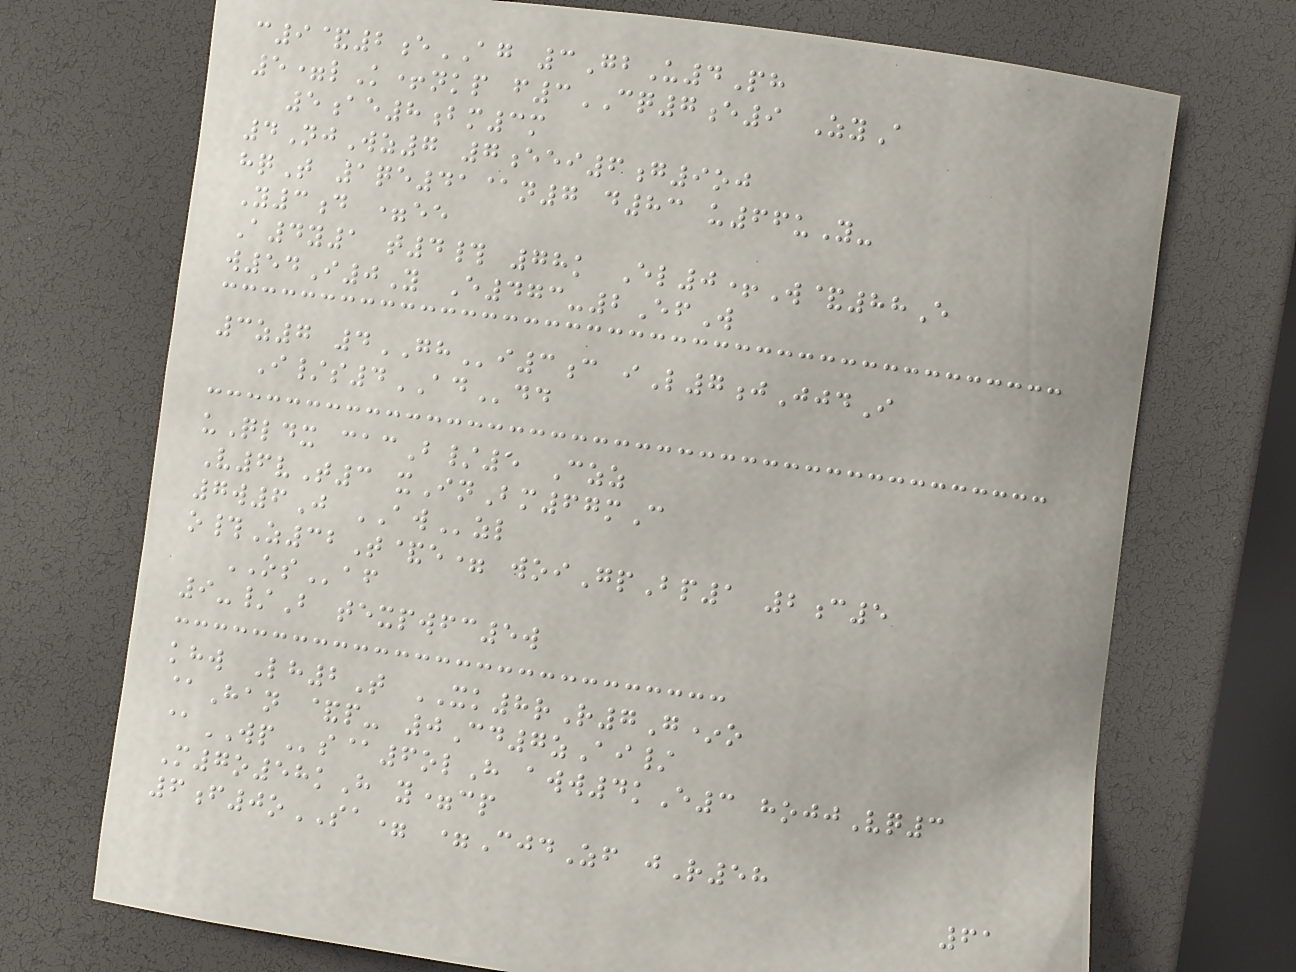c9&2eAG 3GbU4Ph
5=lK+nkp f3CQ7e9 ZyA
5ae8bm3m
4NjWz7 7eei6g9oj
hqT 1qe41@n7 d83 u66uY-
Y3d =ee
A4y1 t4# 78k El0+W&88E
w54I0Y E473-2EfW
3z7 4GHi3c iL7jJjdI
I/s4ADdd
uQldx cacB/5 Czz
V6vT3 xInBm67mC
7w6J AWzl
o#Z32T&e= woiGpBp1 2c5
OSaf
9-/B texpwfc5w
khw Lh2T XK8rR7G*o
@Han &p- 0Cd7zAi/
@WPs@6olH aww4kE3 hojjVq3
M7o58kH y=cp
6f0oSA= =CjdZf jR58
61
